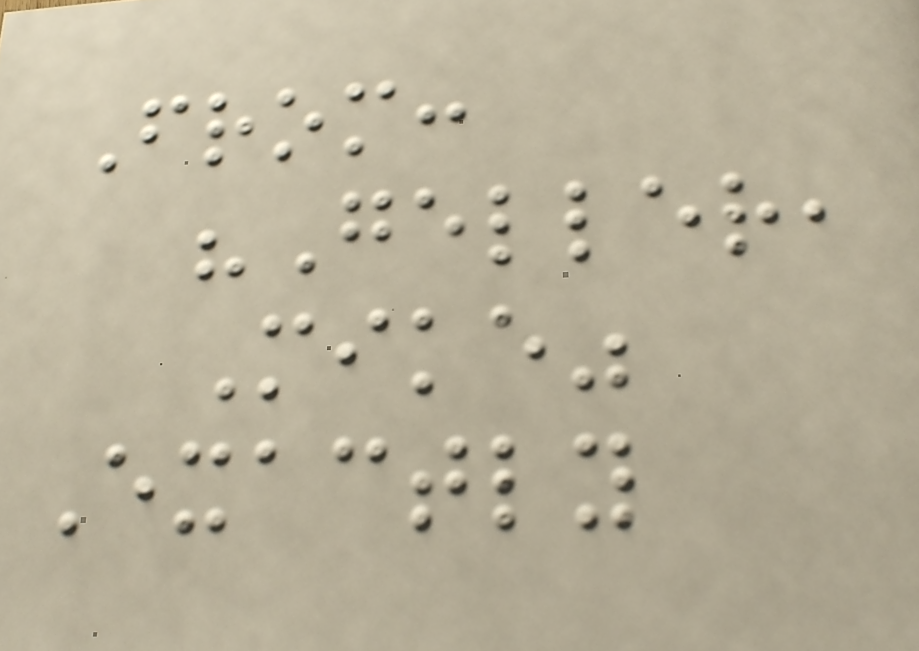From:
"Geller,
Mike"
Exactly
